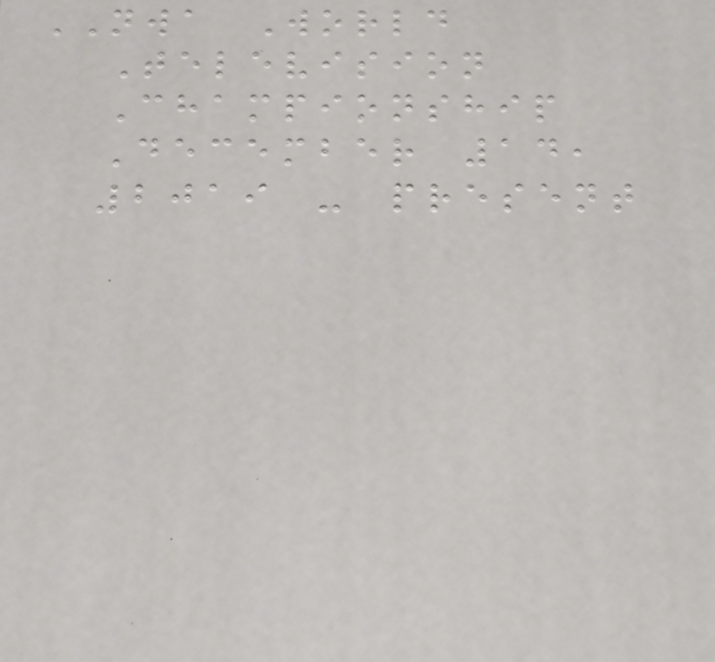NWA World
Television
Championship
December 14,
2019 - present
